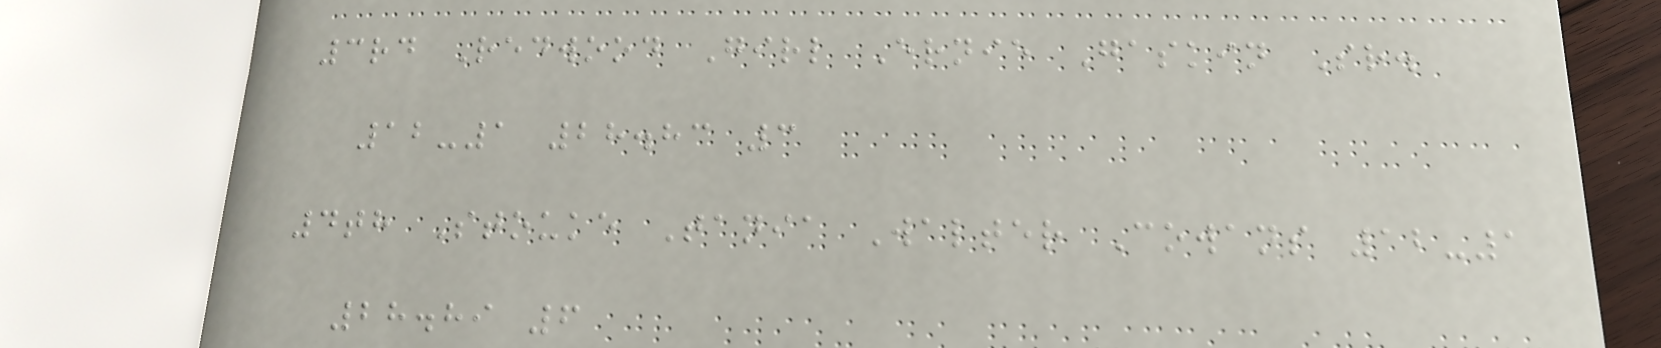3rd Redwood Girl Ernie Gaskin Sr.
12-1 28.83 3
4th Stouke Tania Walter Cowans 12-1
28.89 6
